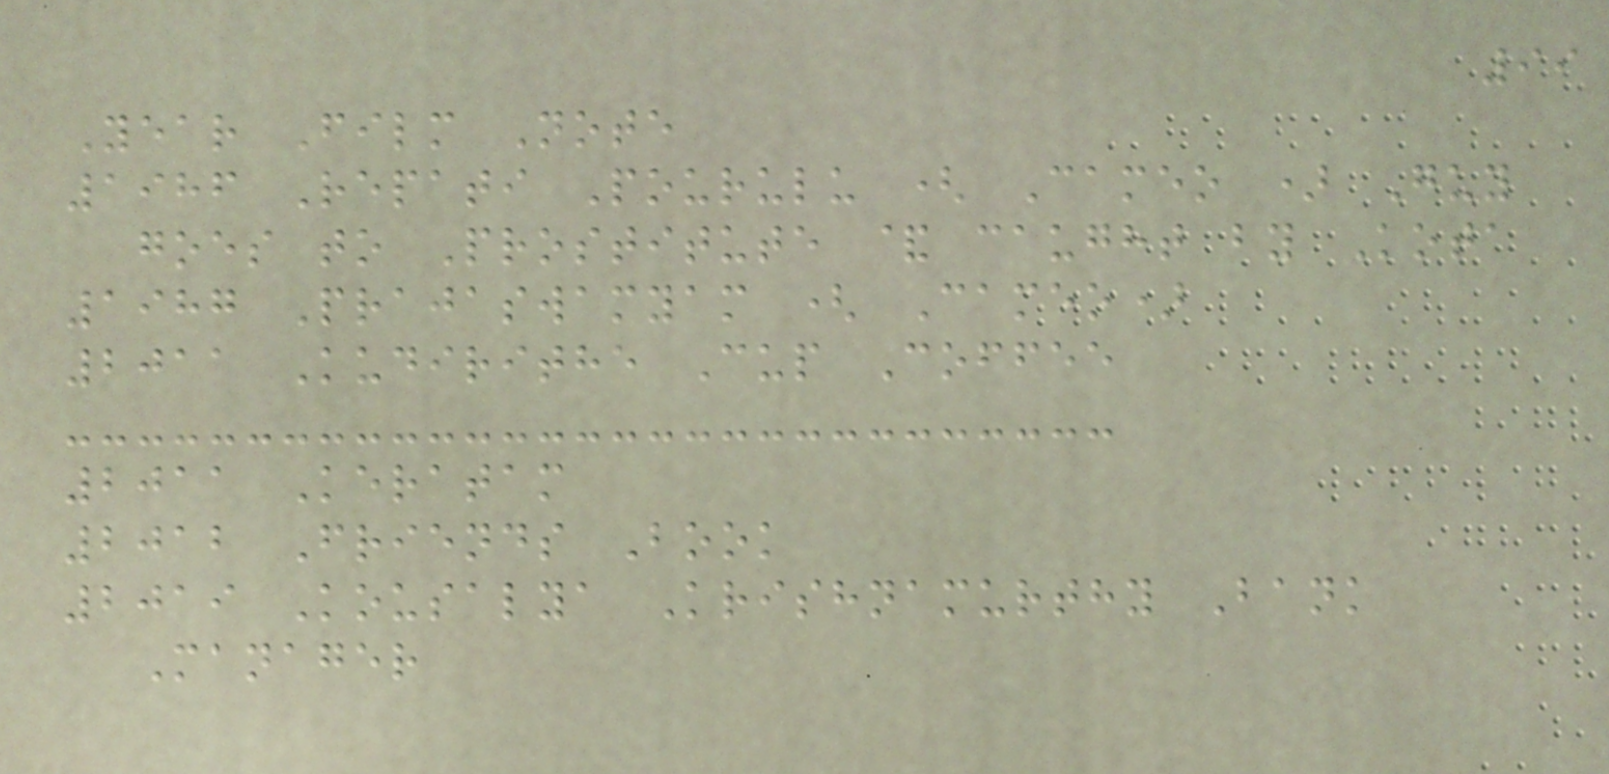99
Year Film Note
1986 Repati Pourulu ( Cameo ) Guy
goes to Prostitute & caught by Kota
1987 Prajaswamyam ( Cameo)
2011 Kudirithe Cup Coffee
2011 Keratam
2012 Friends Book
2019 Kousalya Krishnamurthy Bank
Manager
